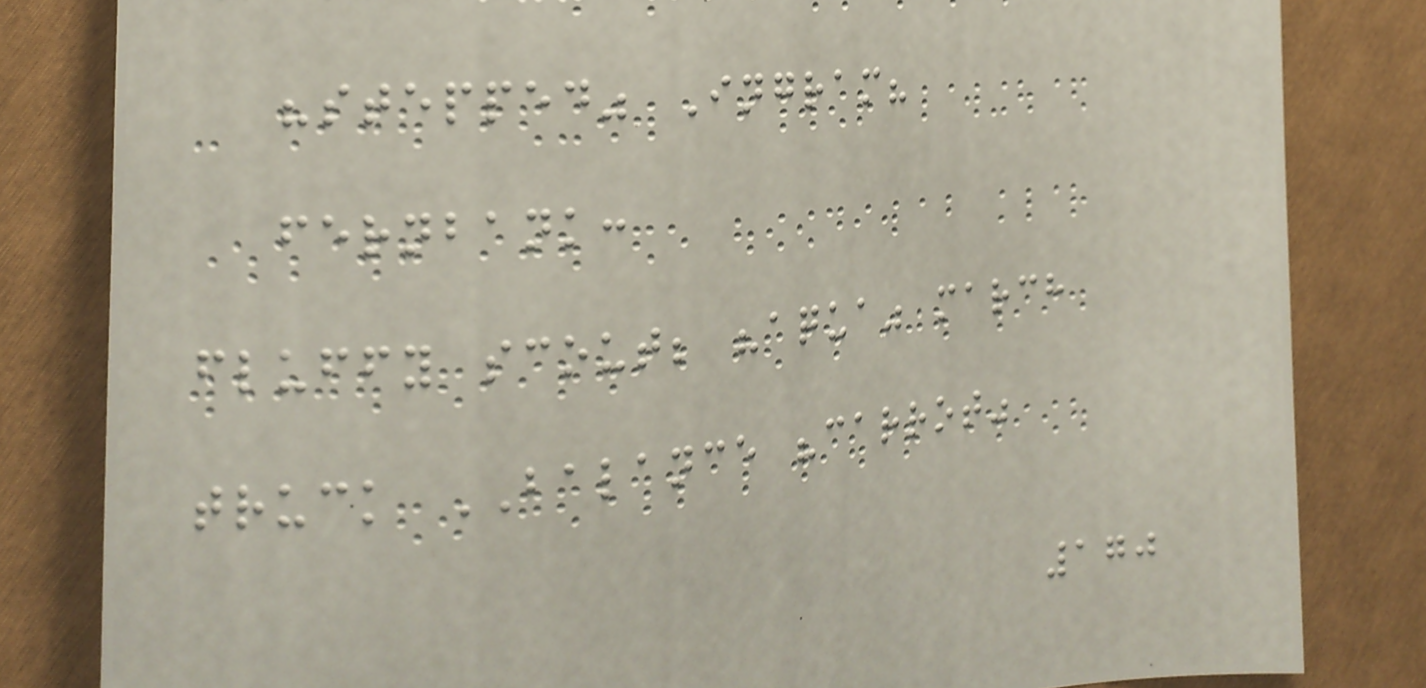"stepped" Ingram?
fernbank:
fluffy scout; "aqua" march
truck BALANCE "carrot"
170
